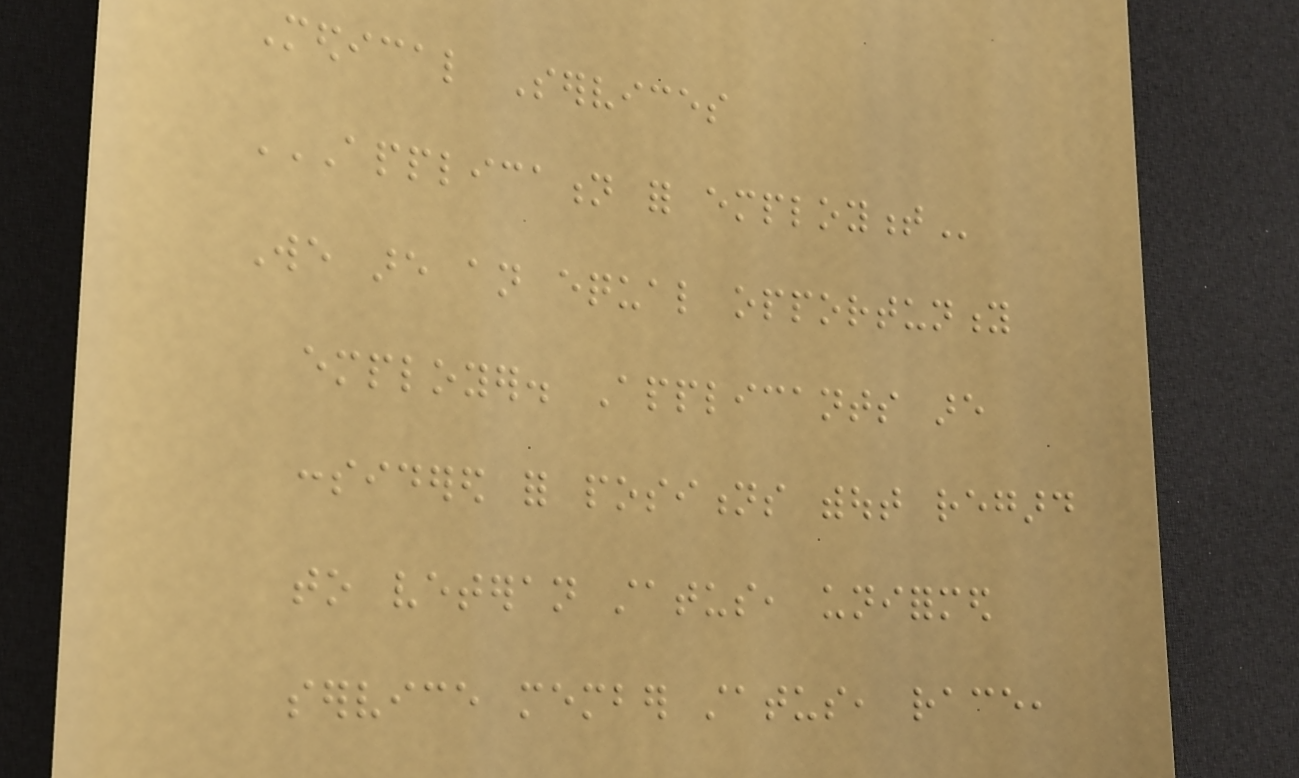Medical Services
APPLICATION FOR EMPLOYMENT
We are an equal opportunity
employer. Applicants are
considered for positions without regard
to veteran status, uniformed
service member status, race,
